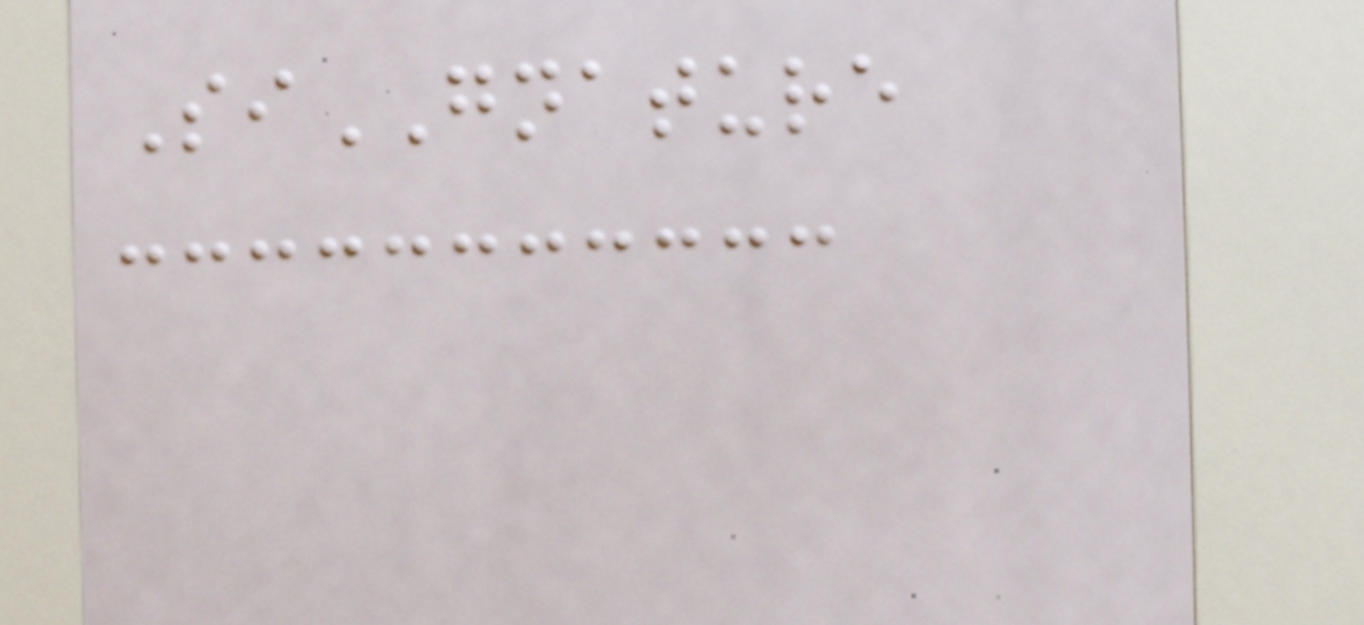SiGNATURE
